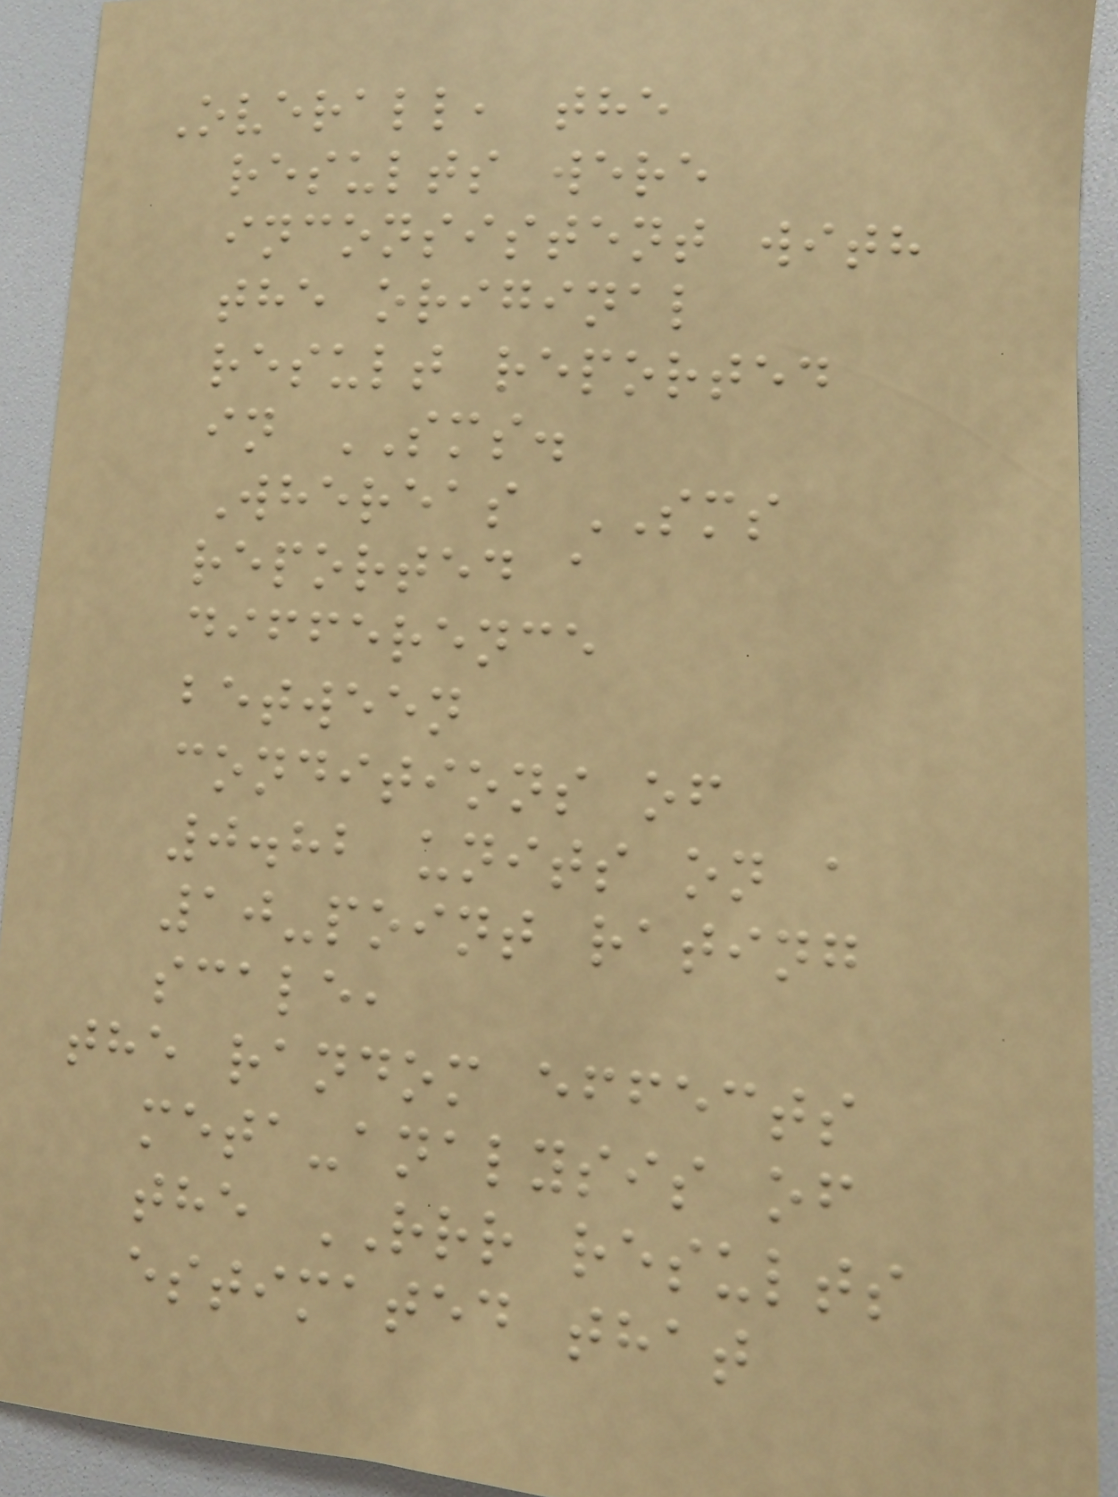Overall, the
results were
inconsistent with
the original
result reported
in SMS.
Whereas SMS
reported a
difference
between
conditions of
0.82 units on a
10-point rating
scale,
the random effects
meta-analysis of
the RRR results
estimated that
